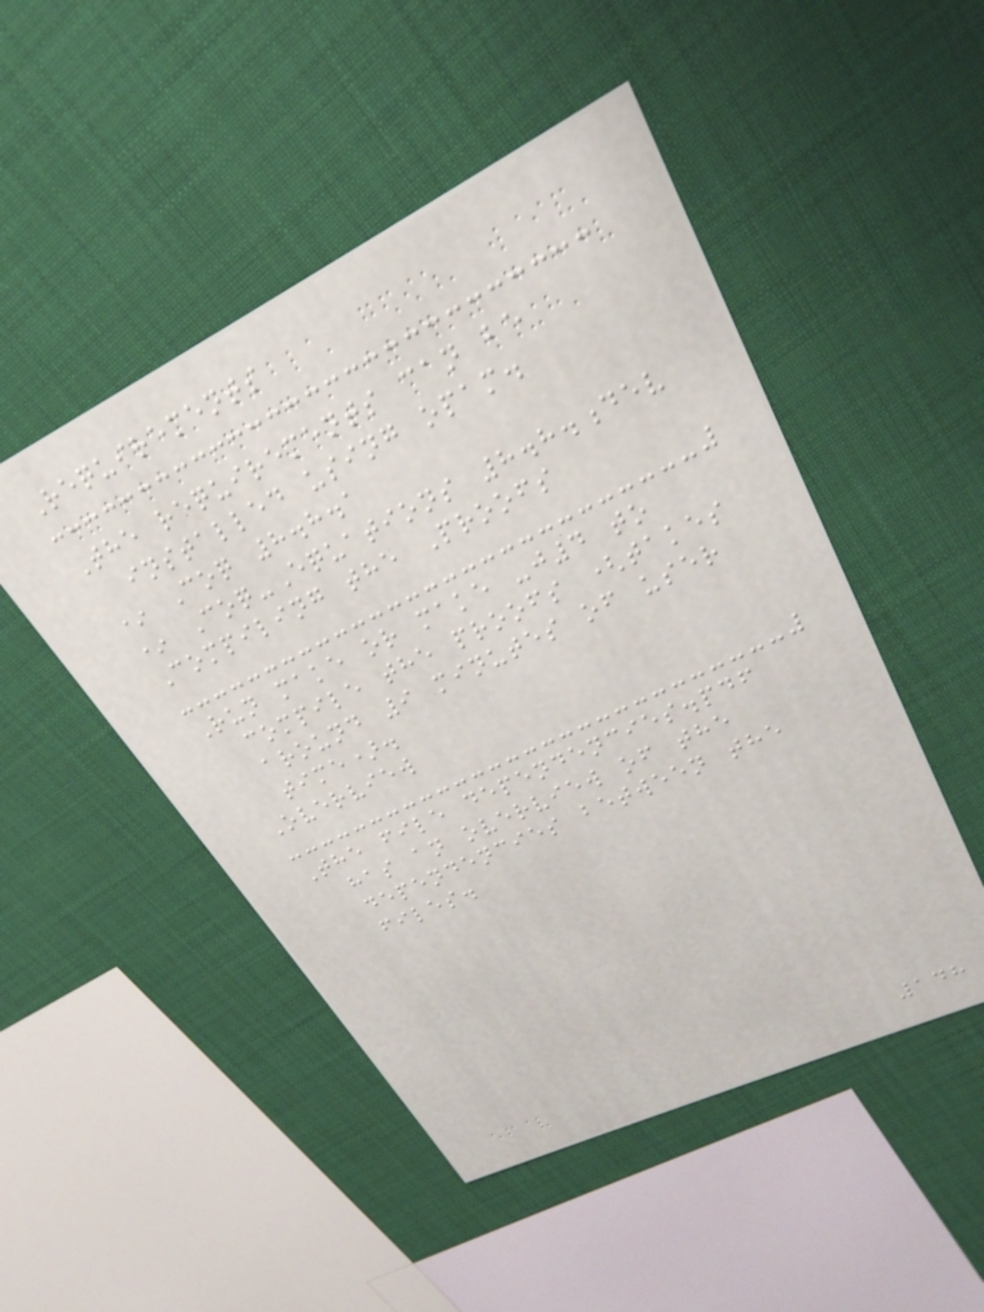Requirements
The requirements can be
installed using opam.
* Coq 8.8.1
* Coq-Equations 8.8.dev
Compiling the Proofs
Run make or make -j4 to
compile the proofs (takes
around 9 minutes of user
time).
Overview
The file dependencies.pdf
has an overview of the
dependencies between the
files.
148
